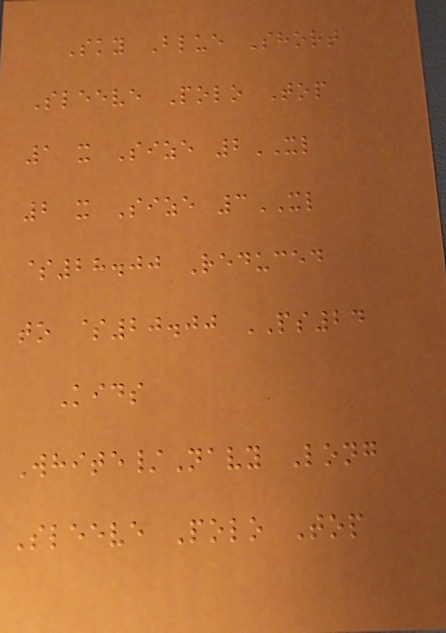Sky Blue Short
Sleeve Polo Top
1 x Size 2XL
2 x Size 3XL
$28.00 Reduced
to $20.00 PS24
Kids
White/Navy Long
Sleeve Polo Top
